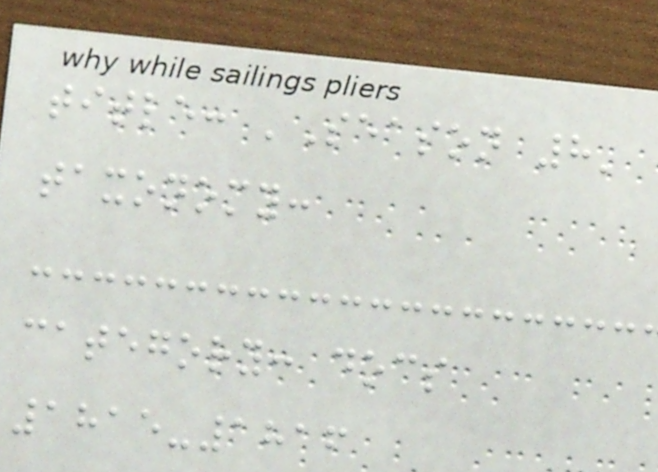title: 'Season 8'
taxonomy:
category: docs
1815-1816
